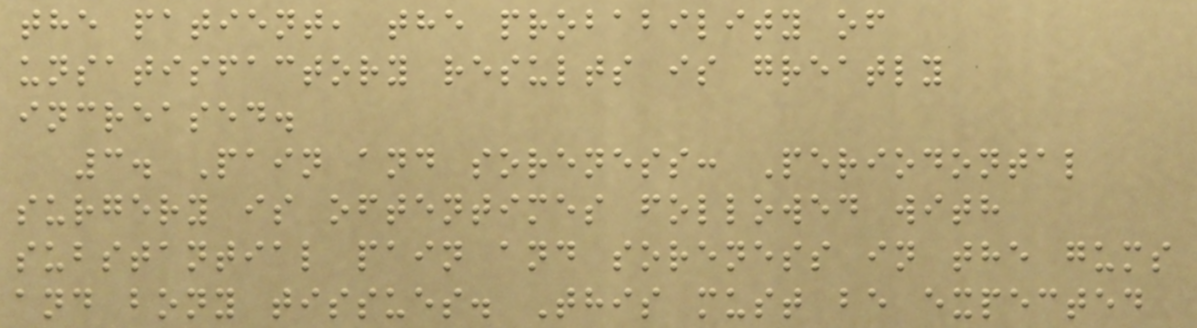the patient, the probability of
unsatisfactory results is greatly
increased.
3. Pain and soreness: Periodontal
surgery is oftentimes followed with
substantial pain and soreness in the gums
and bony tissues. This must be expected
